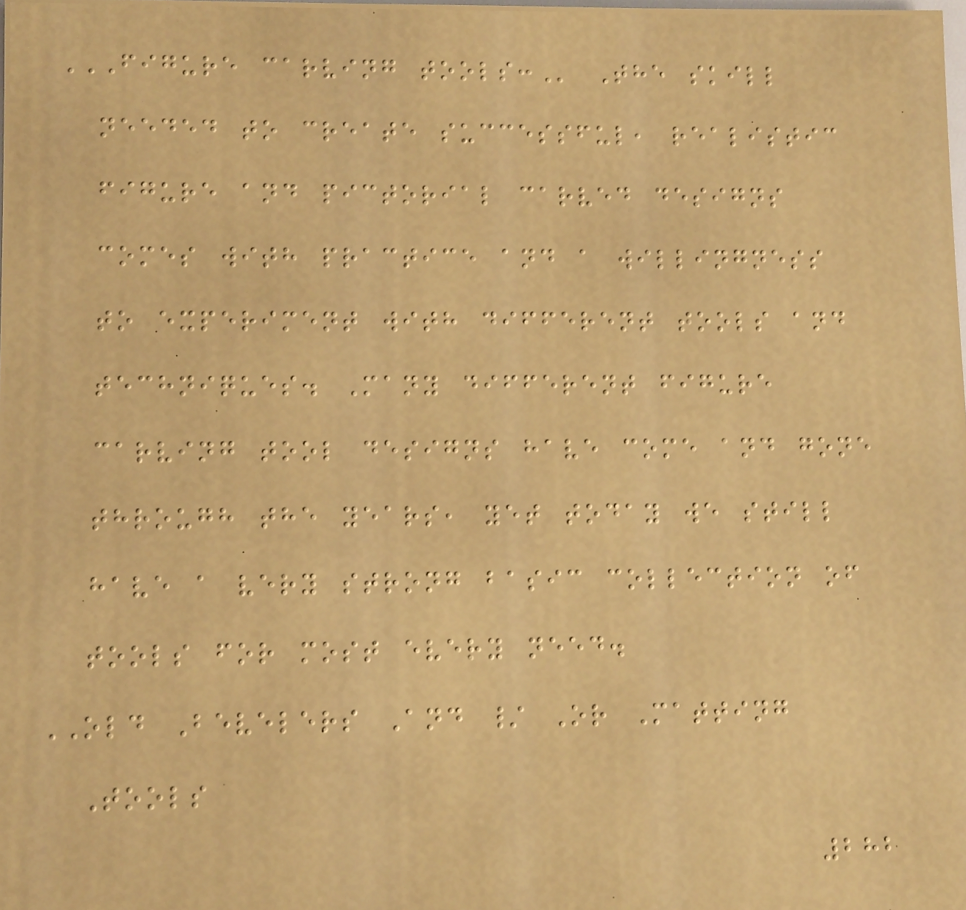FIGURE CARVING TOOLS: The skill
needed to create successful, realistic
figure and pictorial carved designs
comes with practice and a willingness
to experiment with different tools and
techniques. Many different figure
carving tool designs have come and gone
through the years, yet today we still
have a very strong basic collection of
tools for most every need.
OLD Bevelers And / Or Matting
Tools
282
